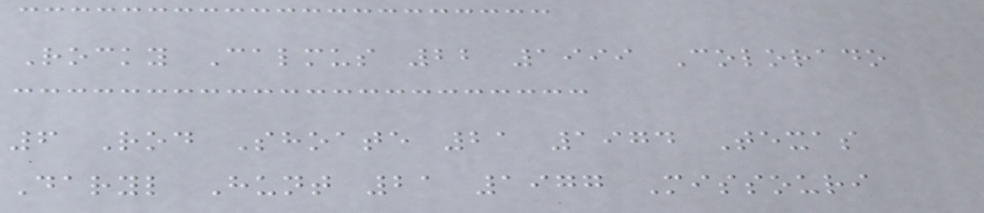Rocky Calmus 22 1999 Colorado
6 Rod Shoate 21 1974 Texas
Daryl Hunt 21 1977 Missouri
